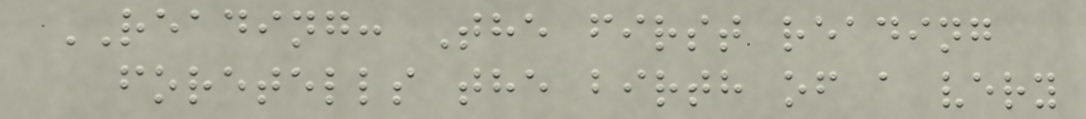READING: The first reading
foretells the birth of a very
